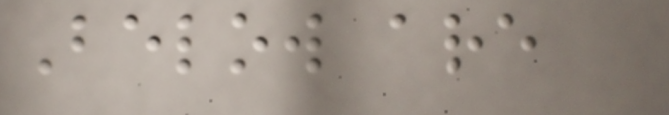Below are
